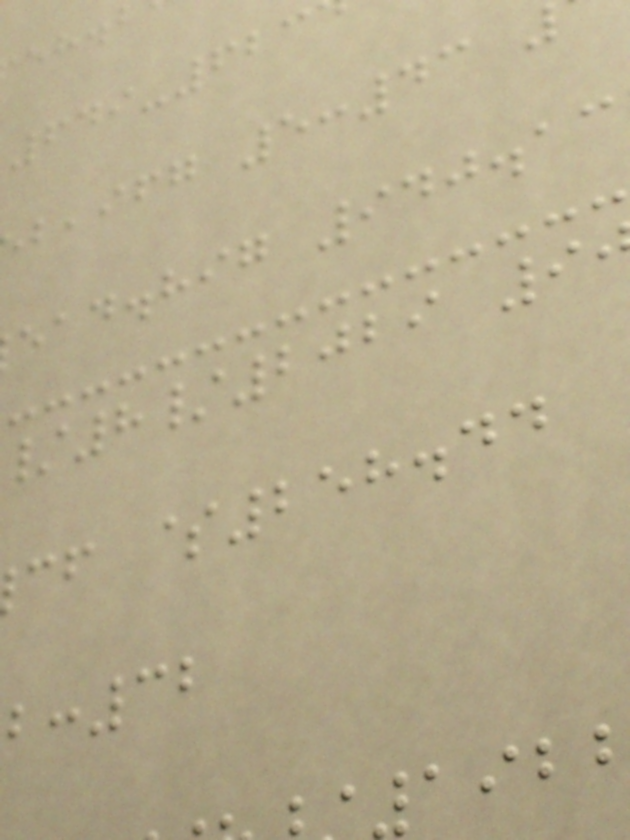649-623
,ifg 5:43
ead.hig 940.13
8/2029 9
cf $258.44
:32
